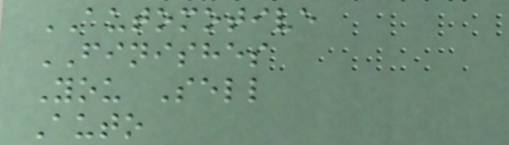AUTOMOTIVE
FINISHES
You Sell
Auto
